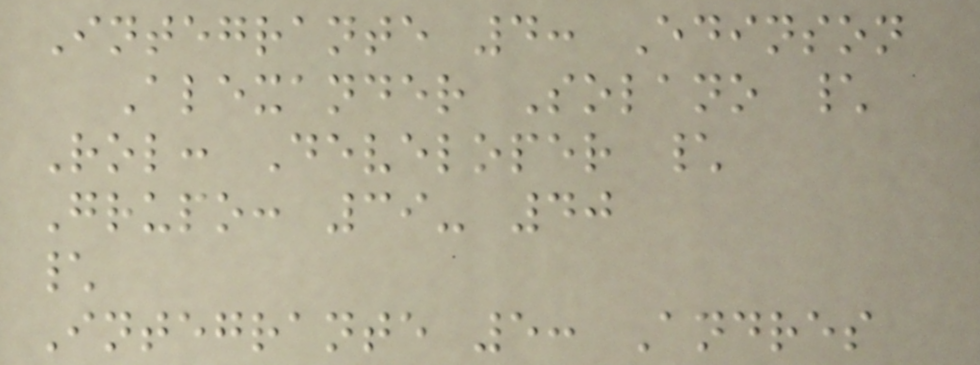Integrante 4: Edinson
Alexander Solano \
Rol: Developer \
Grupo: 39- 40
\
Integrante 5: Andres
